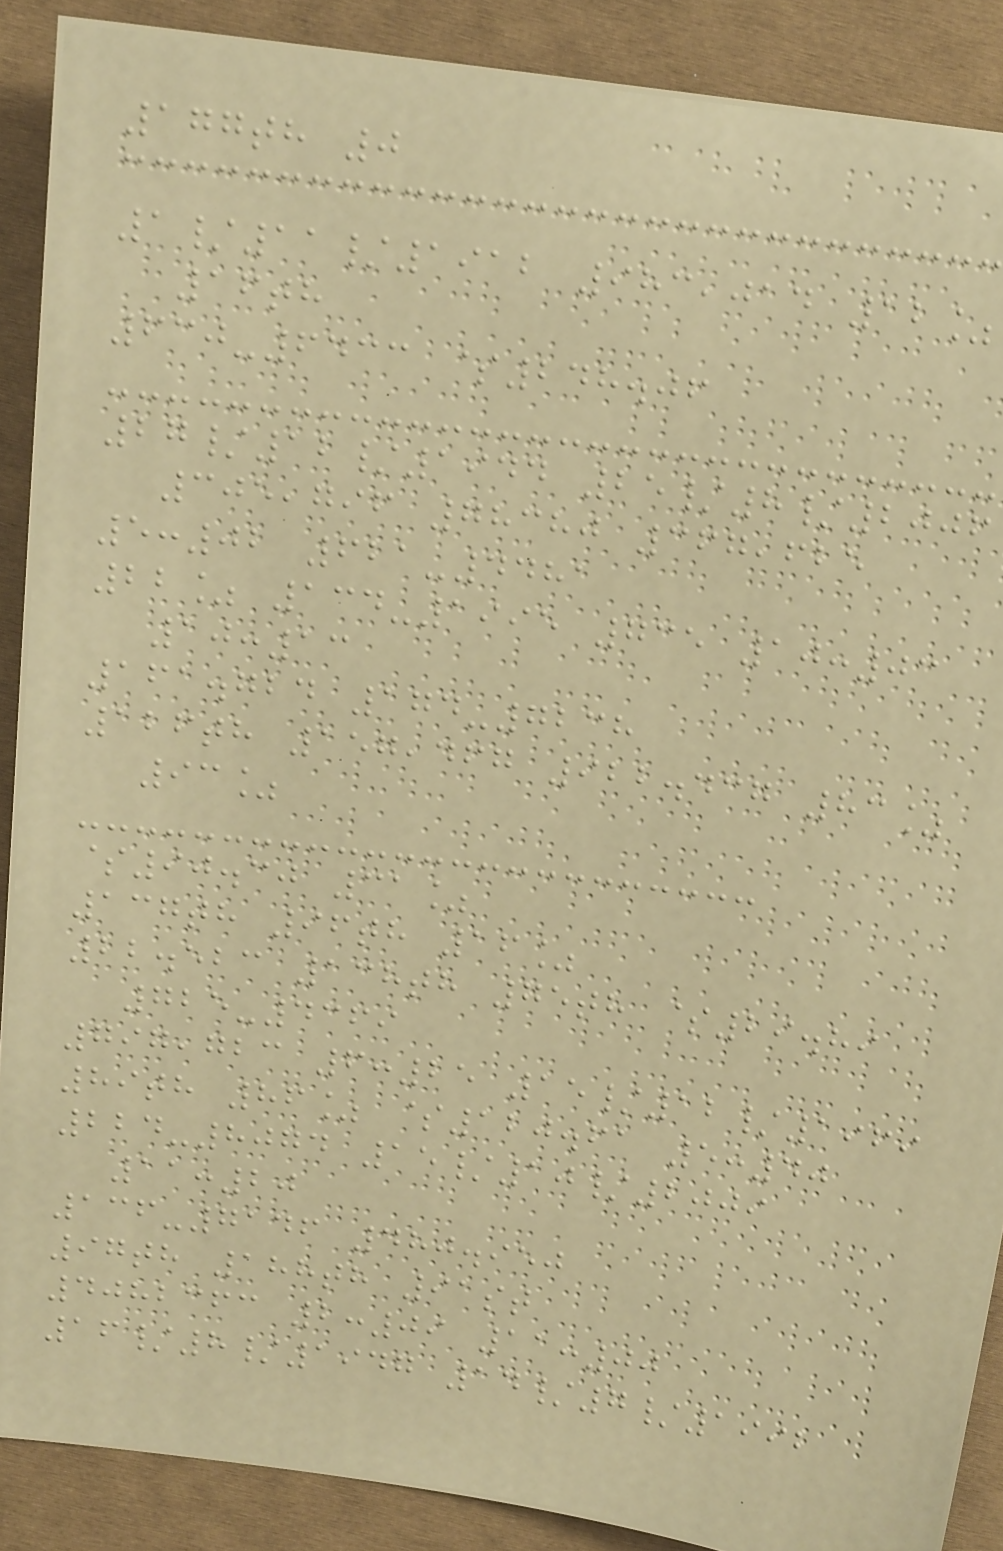177th 0
1/11/1912 983,014 12%
16th
630-6433 $248.06
27/12/1944 25/8/2006
305,796 78380 367,625
5:02 621-4481
22% 134-1995 735 10:03
10:13
161.724 174-7238
126th 157,467 922.437 83%
93%
$90.30 31%
137th 96th 16%
22.523 138th 75th $29.89
725-4369
797,723 6:25 15/12/1969
89th 86% $120.61 5:40
224-8074 15/10/2009
11:20
136-7146 480.950
97th 188th 91st
4082363 2:09 11:00
16/8/1947 14/7/1992
